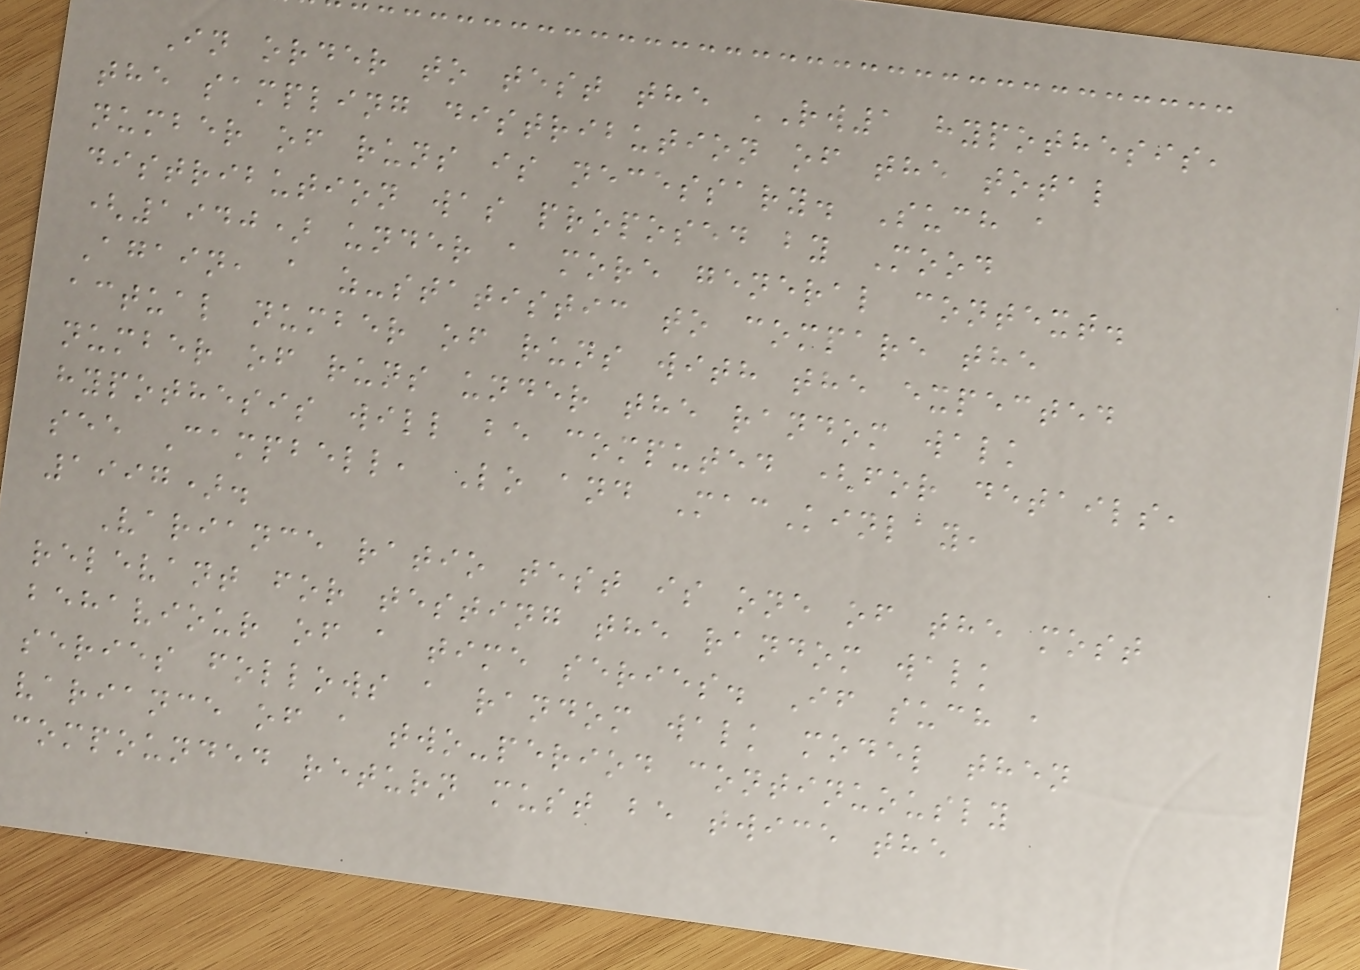In order to test the RW1 hypothesis,
the sampling distribution of the total
number of runs is necessary. Such a
distribution was proposed by Mood
(1940) under a more general context.
Again, a z-statistic to compare the
actual number of runs with the expected
number of runs under the random walk
hypothesis will be computed (for details,
see Campbell, Lo and MacKinlay,
1997).
Variance ratio test is one of the most
relevant for testing the random walk
behaviour of a time series. If such a
series follows a random walk model then
variance of a two-period continuously
compounded return must be twice the
